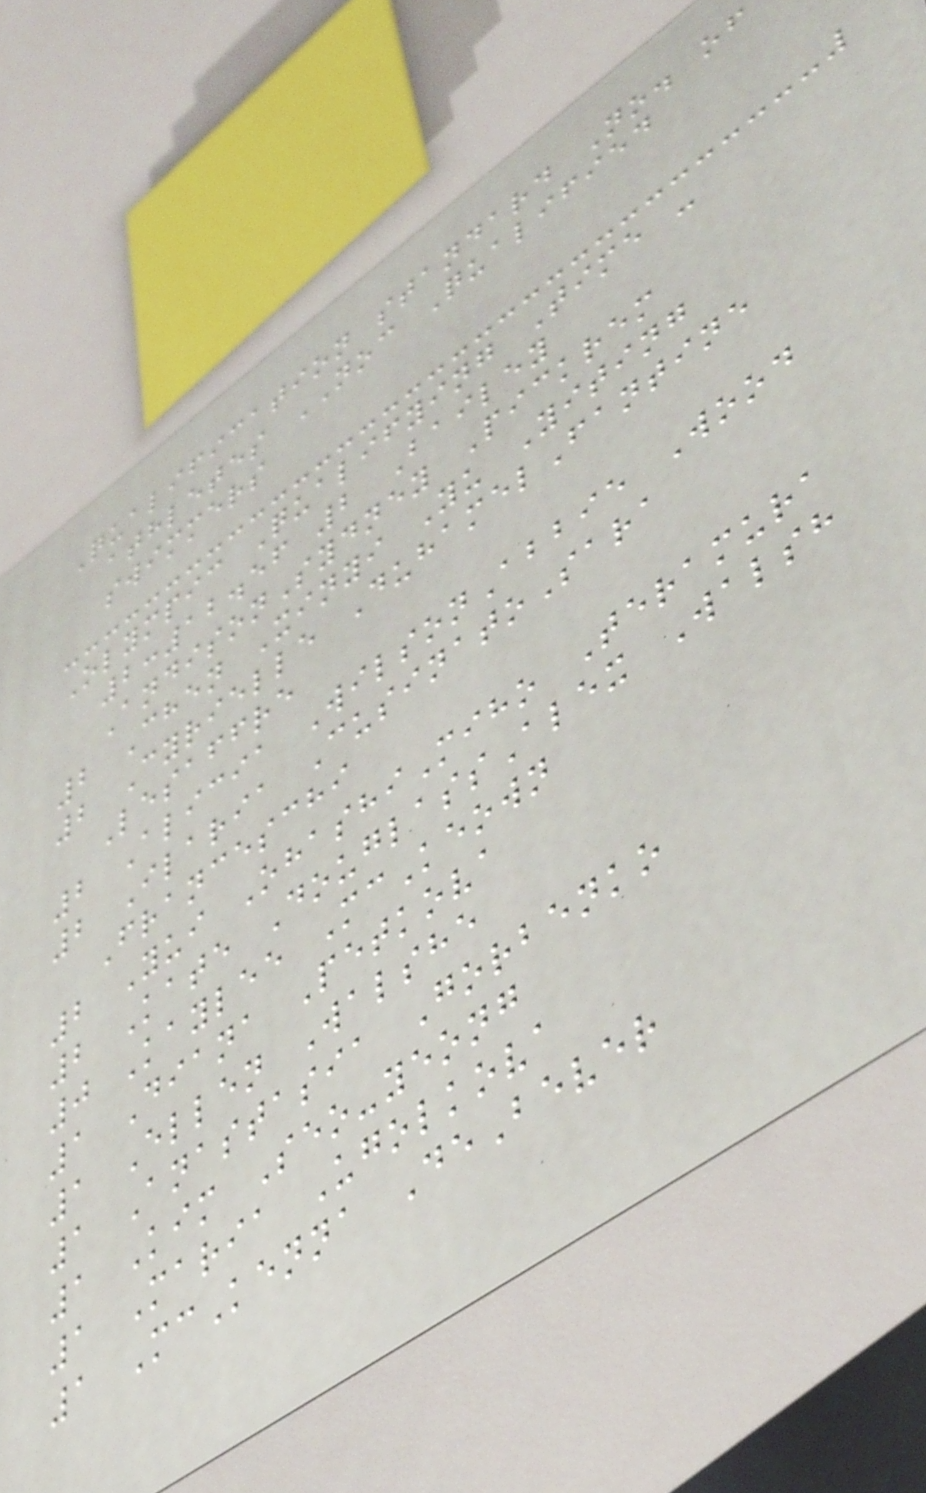Qualification standard No. of
athletes NOC Qualified
swimmers
Olympic Qualifying Time -
2:12.56 2 Bailey
AndisonSydney Pickrem
2 Chen Xinyi Yu Yiting
2 Cyrielle DuhamelFantine
Lesaffre
2 Alicia WilsonAbbie Wood
2 Ilaria CusinatoSara
Franceschi
2 Yui OhashiMiho Teramura
2 Kate DouglassAlex Walsh
0 Kaylee McKeown
1 Diana Petkova
1 Ellen Walshe
1 Anastasia Gorbenko
1 Kim Seo-yeong
1 Maria Ugolkova
1 McKenna DeBever
